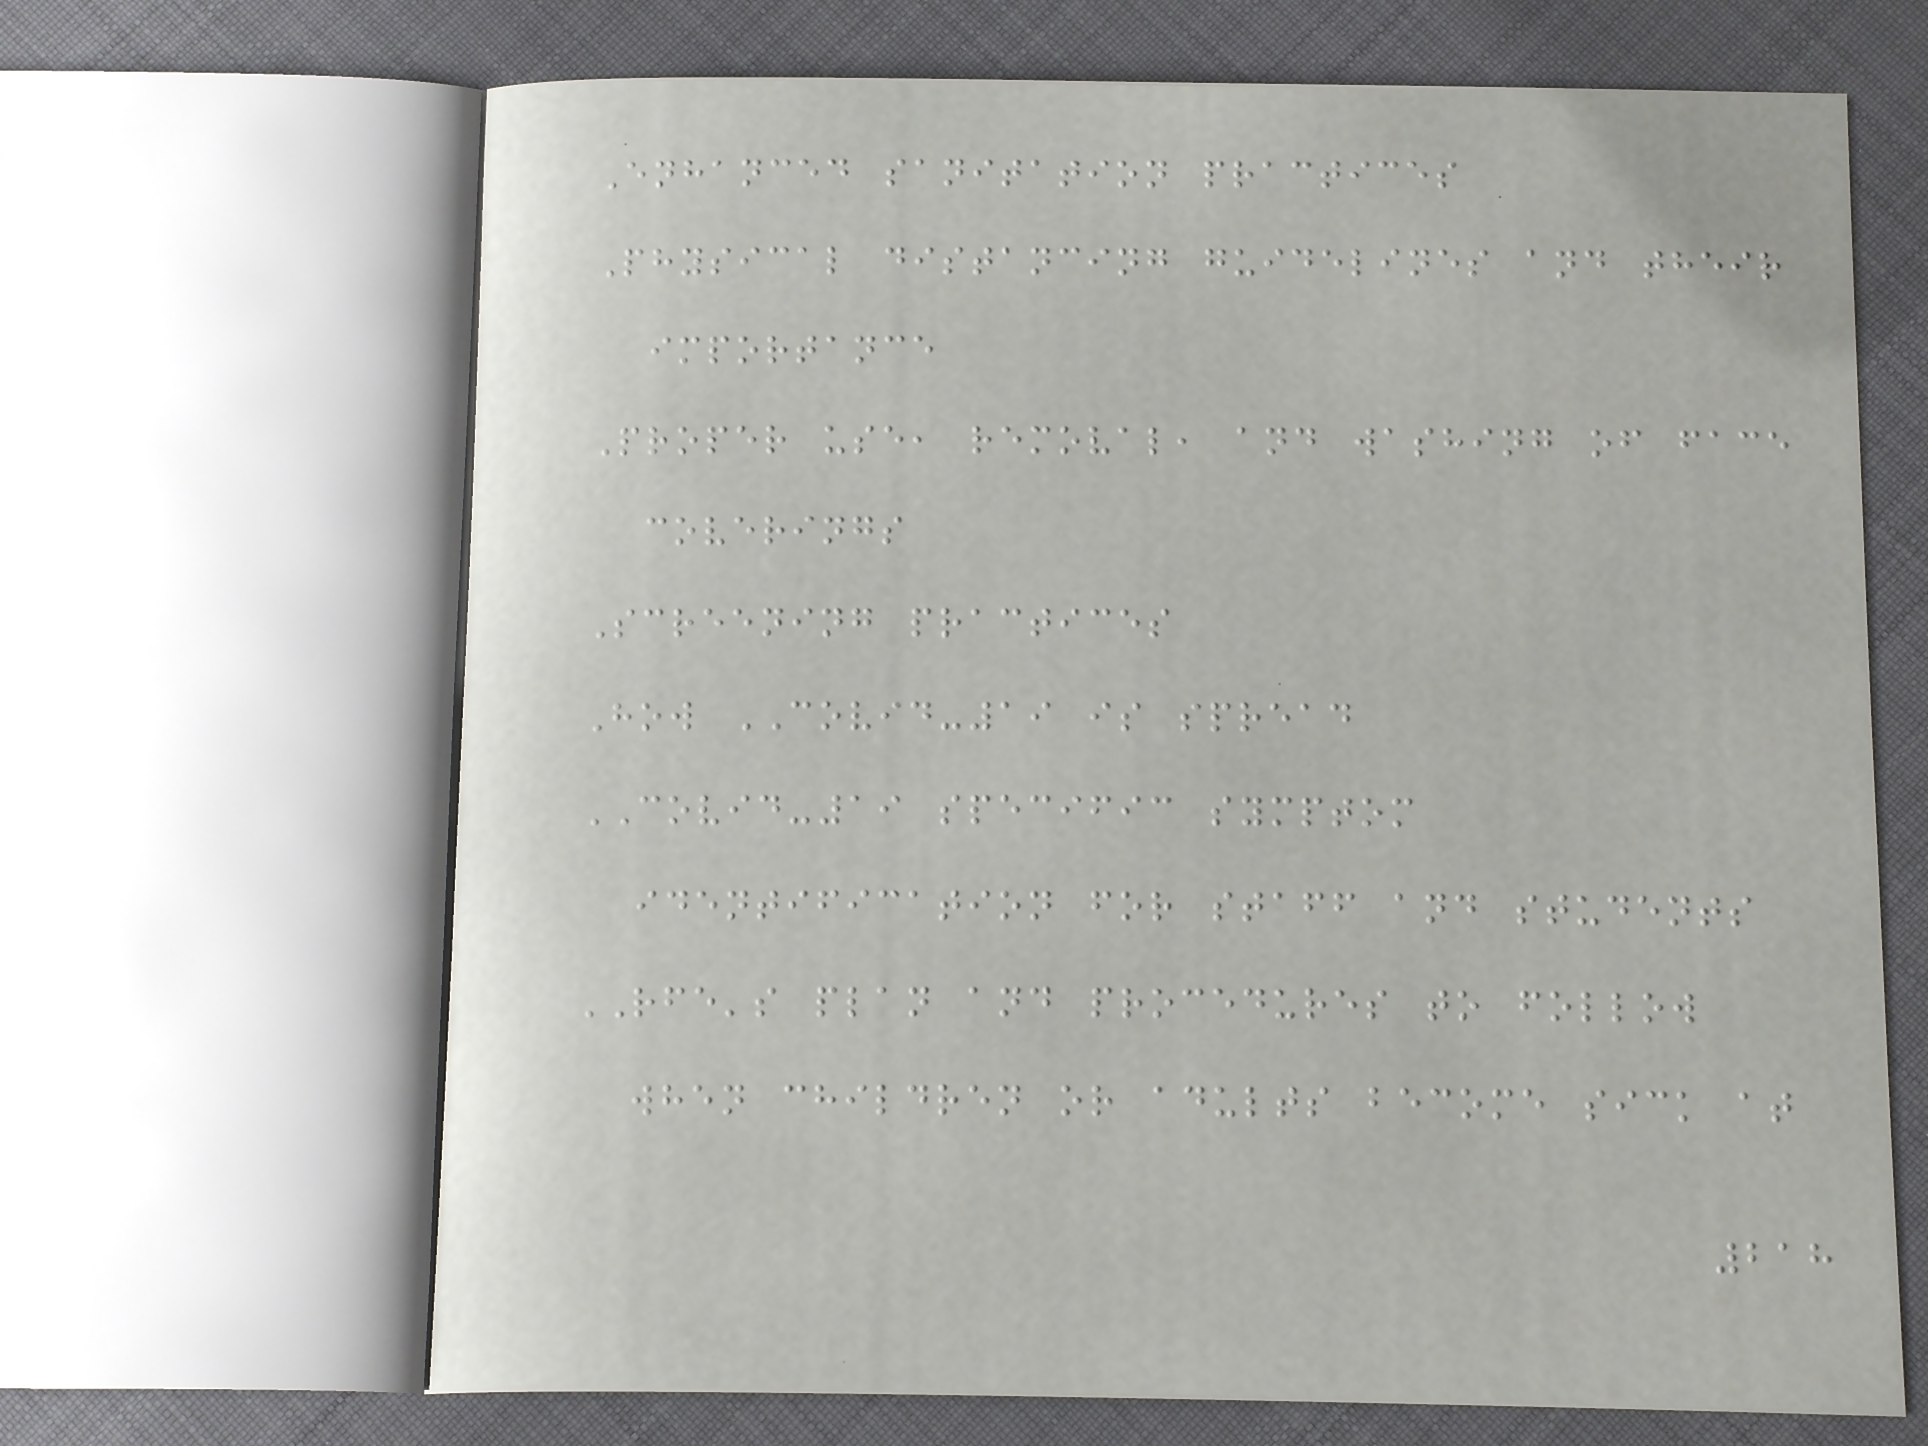Enhanced sanitation practices
Physical distancing guidelines and their
importance
Proper use, removal, and washing of face
coverings
Screening practices
How COVID-19 is spread
COVID-19 specific symptom
identification for staff and students
RFE's plan and procedures to follow
when children or adults become sick at
218
